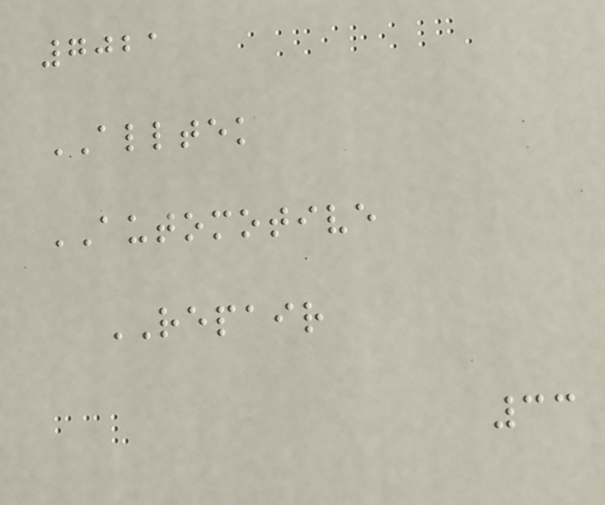7021
ALLTEK
AUTOMOTIVE
REPAIR
33
